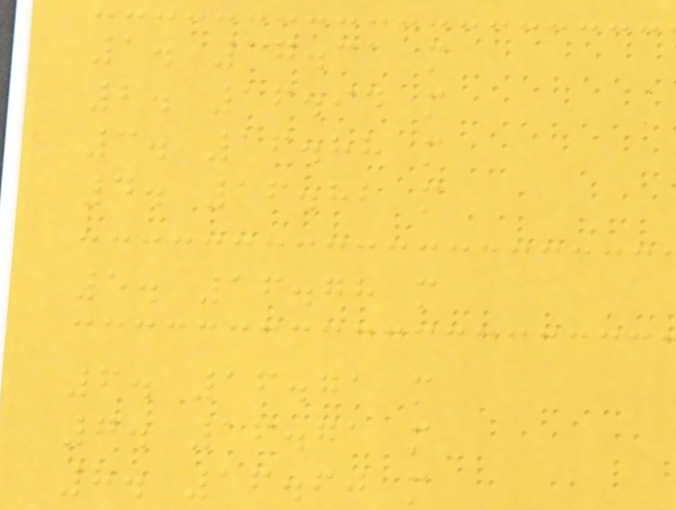1. 17.31 m
2. 16.94 m
3. 16.88 m
4. 16.82 m
5. 16.78 m
6. 16.71 m
7. 16.71 m
8. 16.60 m
